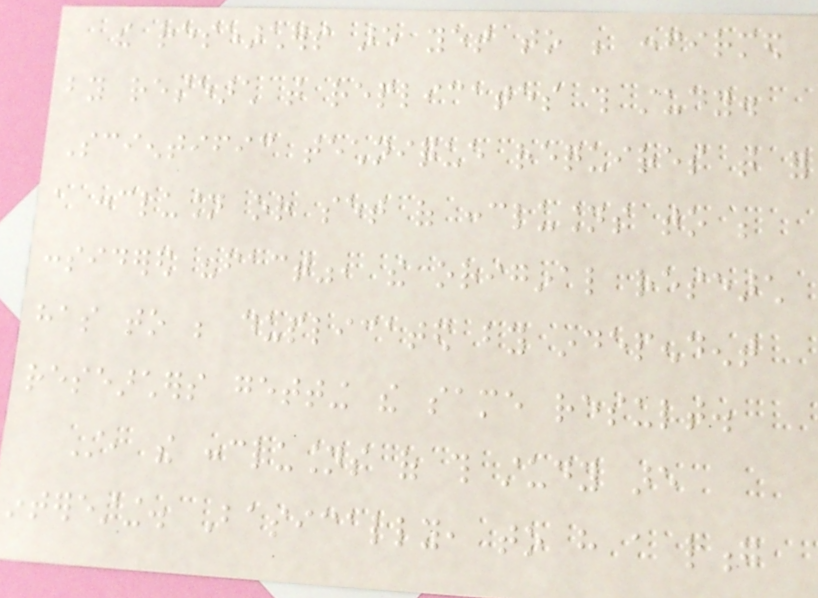the researchers are yet to be confirmed
by research that replicates this study.
Scientific technique requires that for
a conclusion or set of conclusions to be
considered "fact", the original research
has to be duplicated by independent
researchers getting the same result.
Still, the conclusions of this study are
interesting. Basically, to have a long
